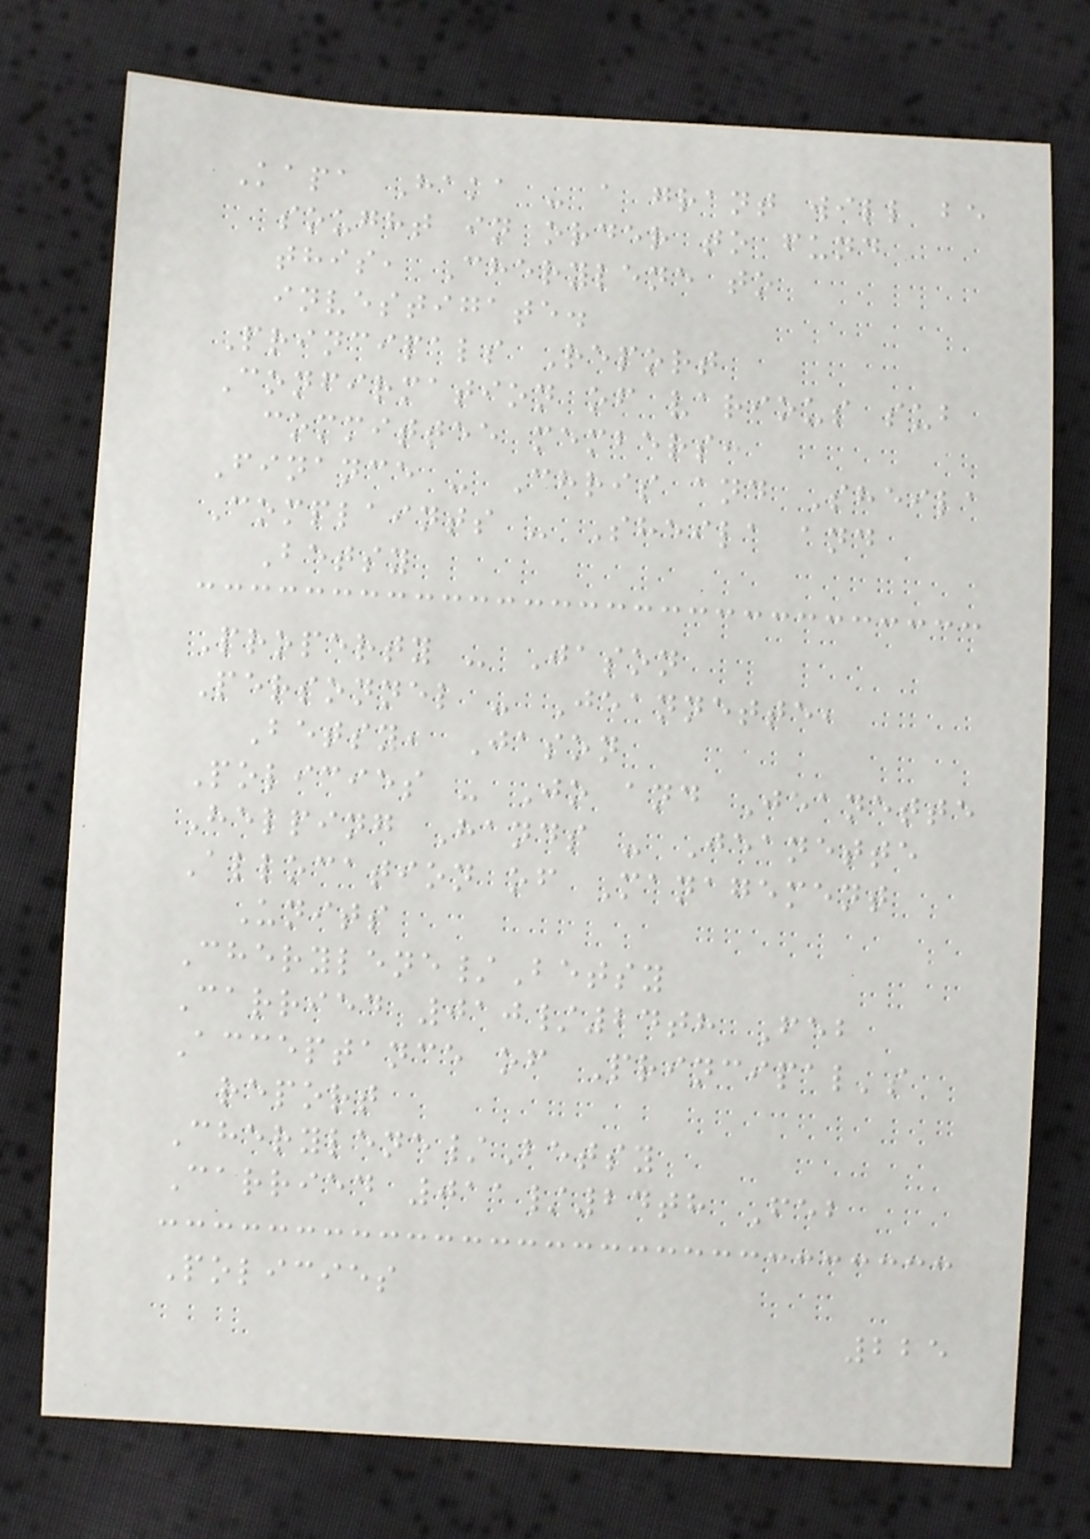Kapa Haka - a grant will be
sought in order to fund
this, Cherylene to
investigate.
Principals Report
Confirmation of various sub
committee members:
Finance - Chris and Sheila
Complaints - Sheila and
Betsy
Property - Jason
Personnel - Jeannette,
Betsy, Jason
Policies - Jo and Jeanette
Helping Hands - Jeanette
Allocation of Management
Units
Cherylene/Betsy
Carried 010/24th Feb
Acceptance of Principal's
report
Cherylene/Betsy
Carried 011/24th Feb
Policies
225
